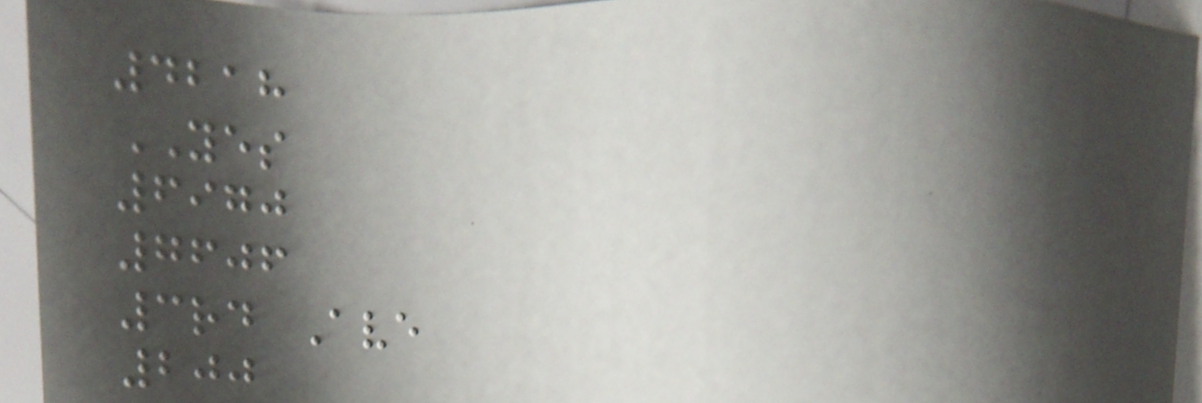4218
YES
6970
7606
3rd Ave
200
